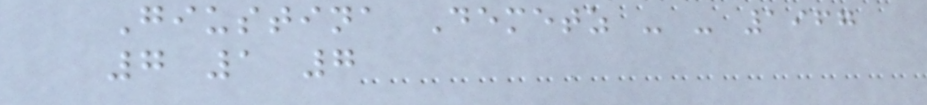Giustina Demetz - - 1967
7 1 7
